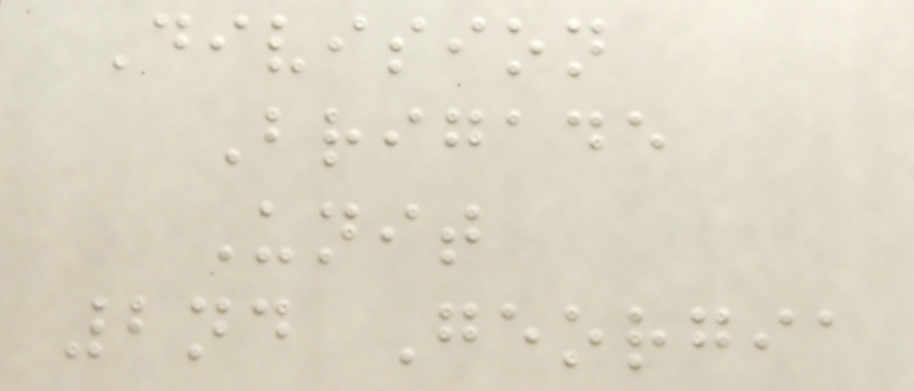Division
Brigade
Unit
2nd Georgia
